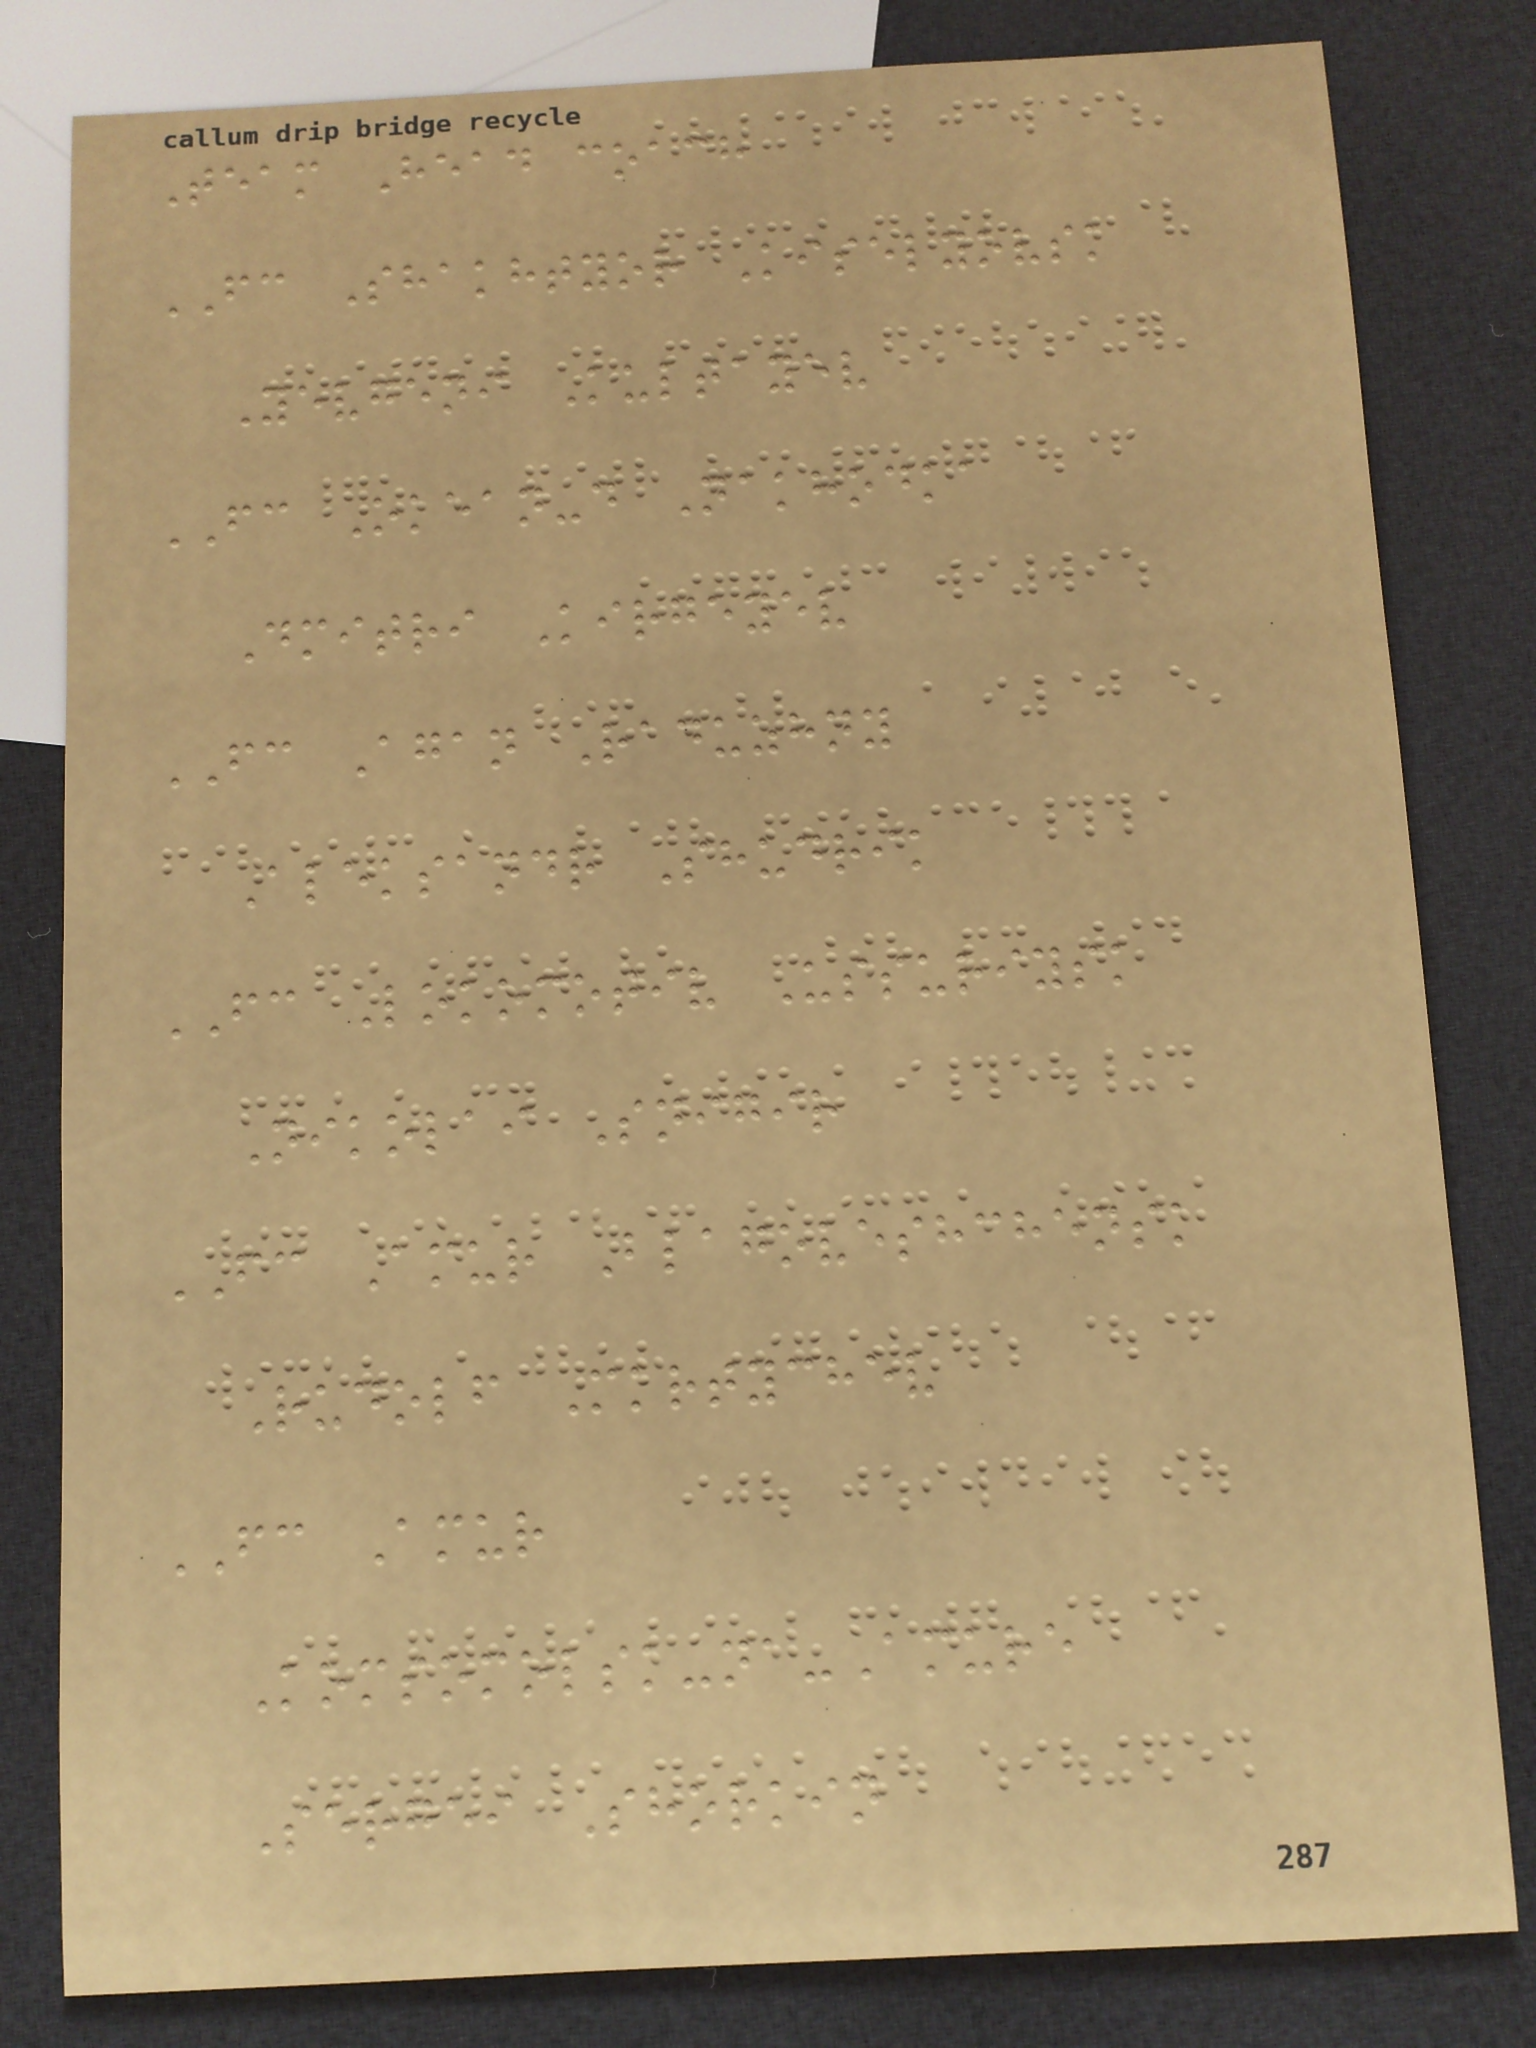Team Head coach
FC Shakhtyor Kiselyovsk
Yevgeni Kultayev
FC Okean-d Nakhodka
Dmitri Kirgeyev
FC Agan Raduzhny
Aleksandr Shudrik
FC Lokomotiv Ussuriysk
Nikolai Snigir
FC Amur Blagoveshchensk
Rudolf Mkrtychev
FC Amur
Komsomolsk-na-Amure
Sergei Shorkin
